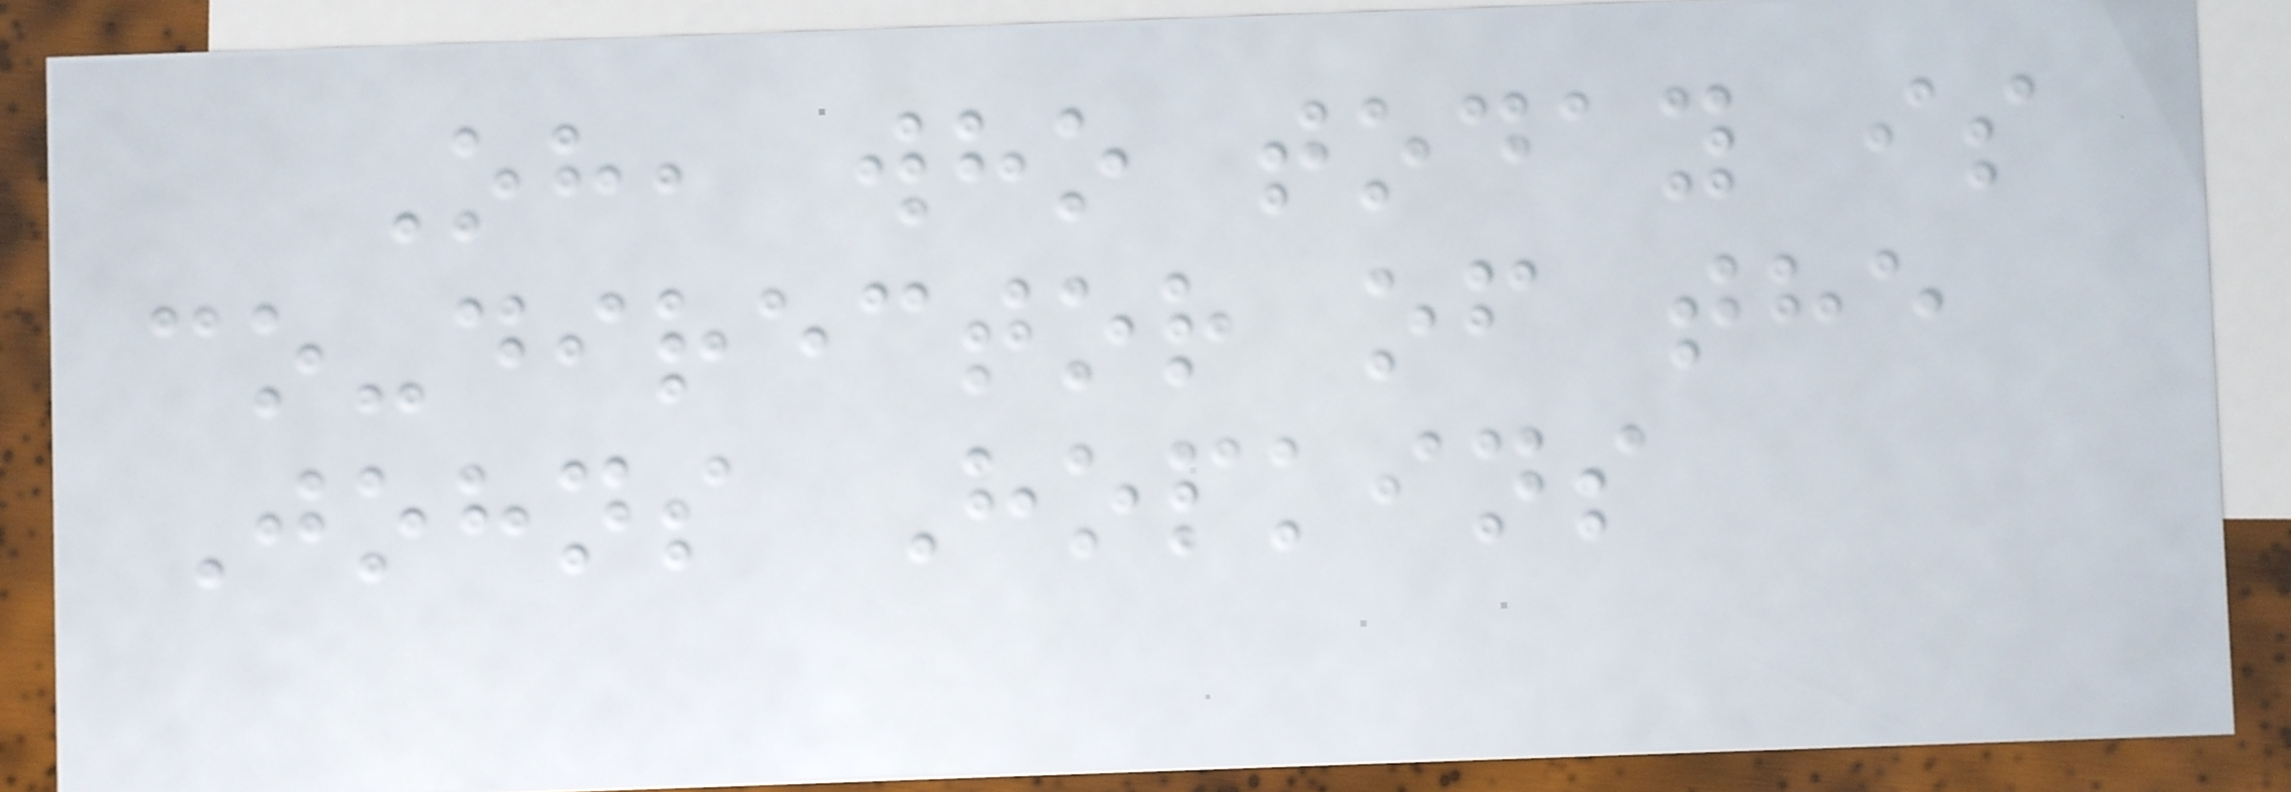Oh, who today is
co-director of the
Johns Hopkins
